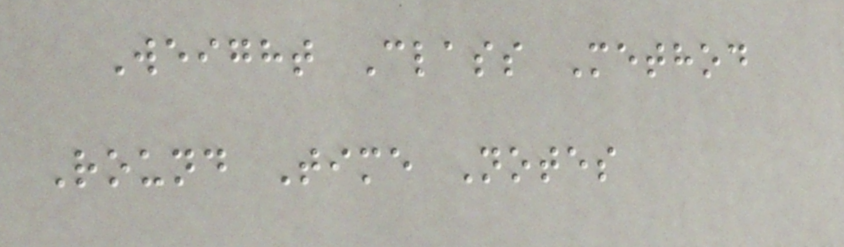Weight Class Method
Round Time Notes
